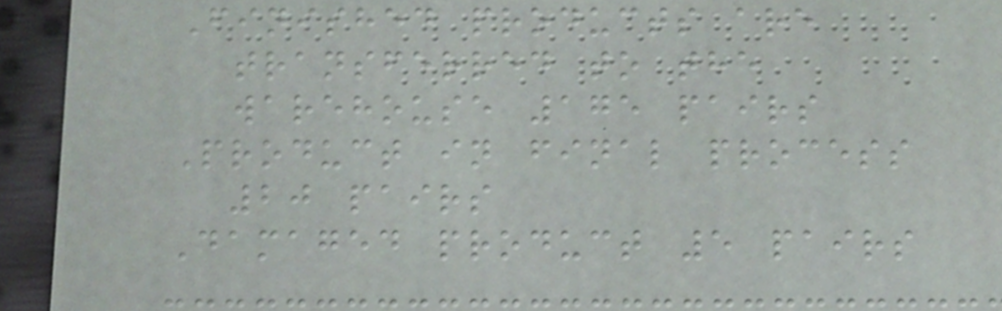Finished products are
transferred to the
warehouse 175 pairs
Product in final process
20 pairs
Damaged product 5 pairs
